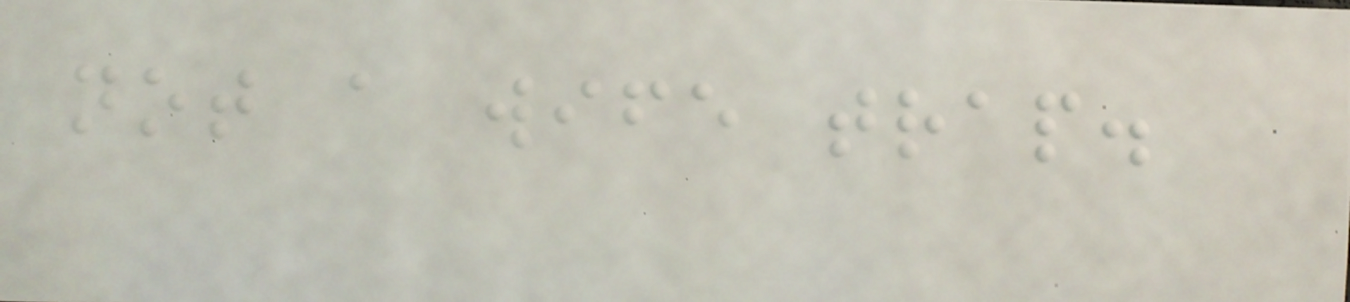not a wife trap.
